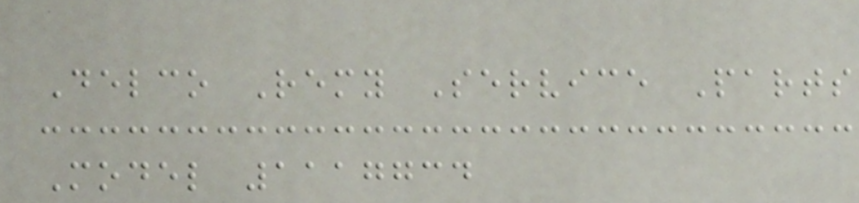Delco Remy Service Parts
Model 1117734
